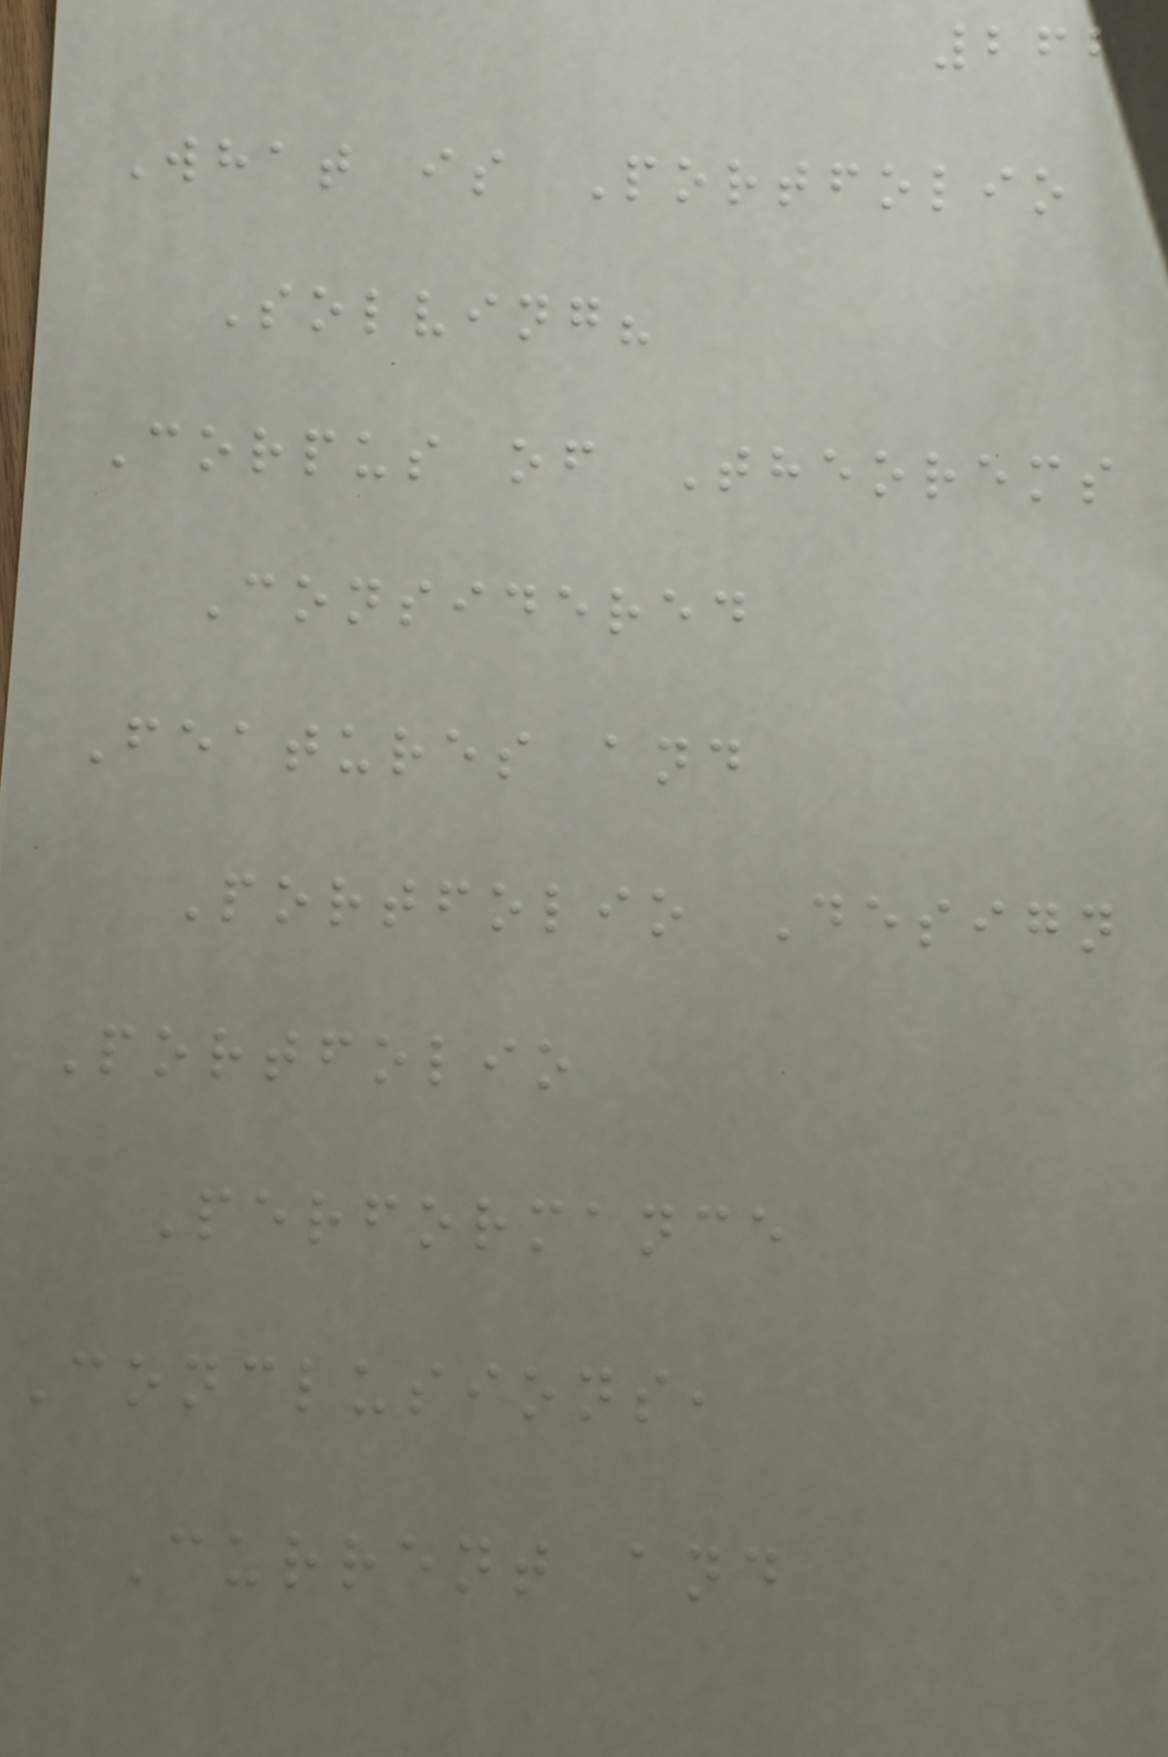268
What is Portfolio
Solving?
Corpus of Theorems
Considered
Features and
Portfolio Design
Portfolio
Performance
Conclusions,
Current and
